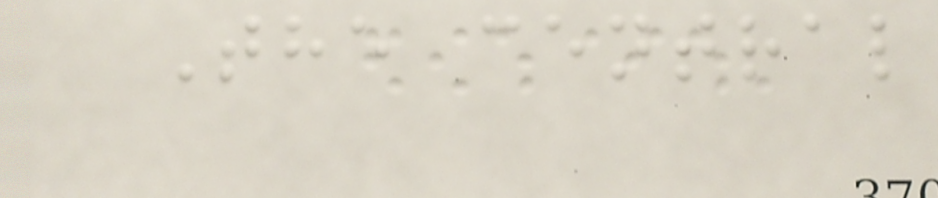The central
